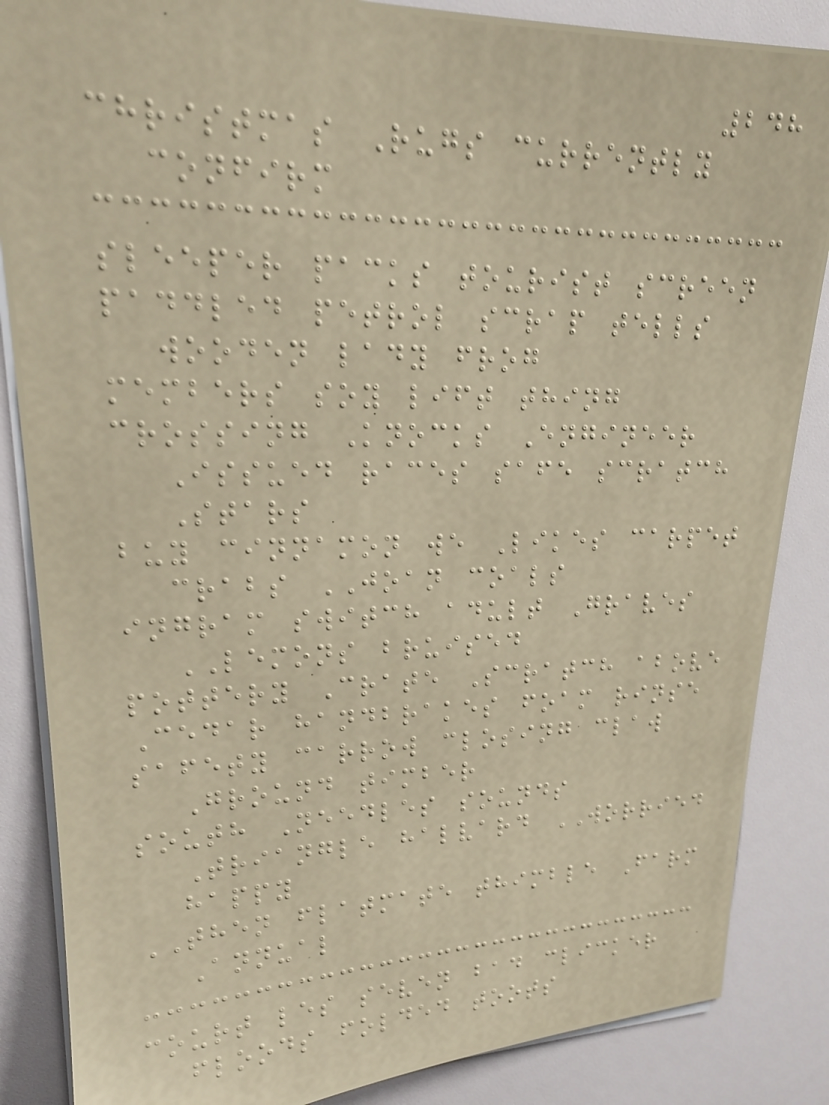248
christmas Rugs currently
confirm
sleeper packs tourist screen
paddled petrol scrap tells
wooden lady frog
members soy lift thing
crossing Knocks Engineer
Issued races safe scratch
Stars
buy cinnamon we Likes carpet
crabs JOAN coals
ingram switch adult Graves
LEMONS bruised
pottery Crate Scratch above
Cedar handbrakes foam rinse
safety carrow closing claw
Ground timber
south Needles sounds
Triangle halvard WORRIED
happy
THEN flatmate thimble Farm
Annual
court les seven bad clicker
floods folded toots
